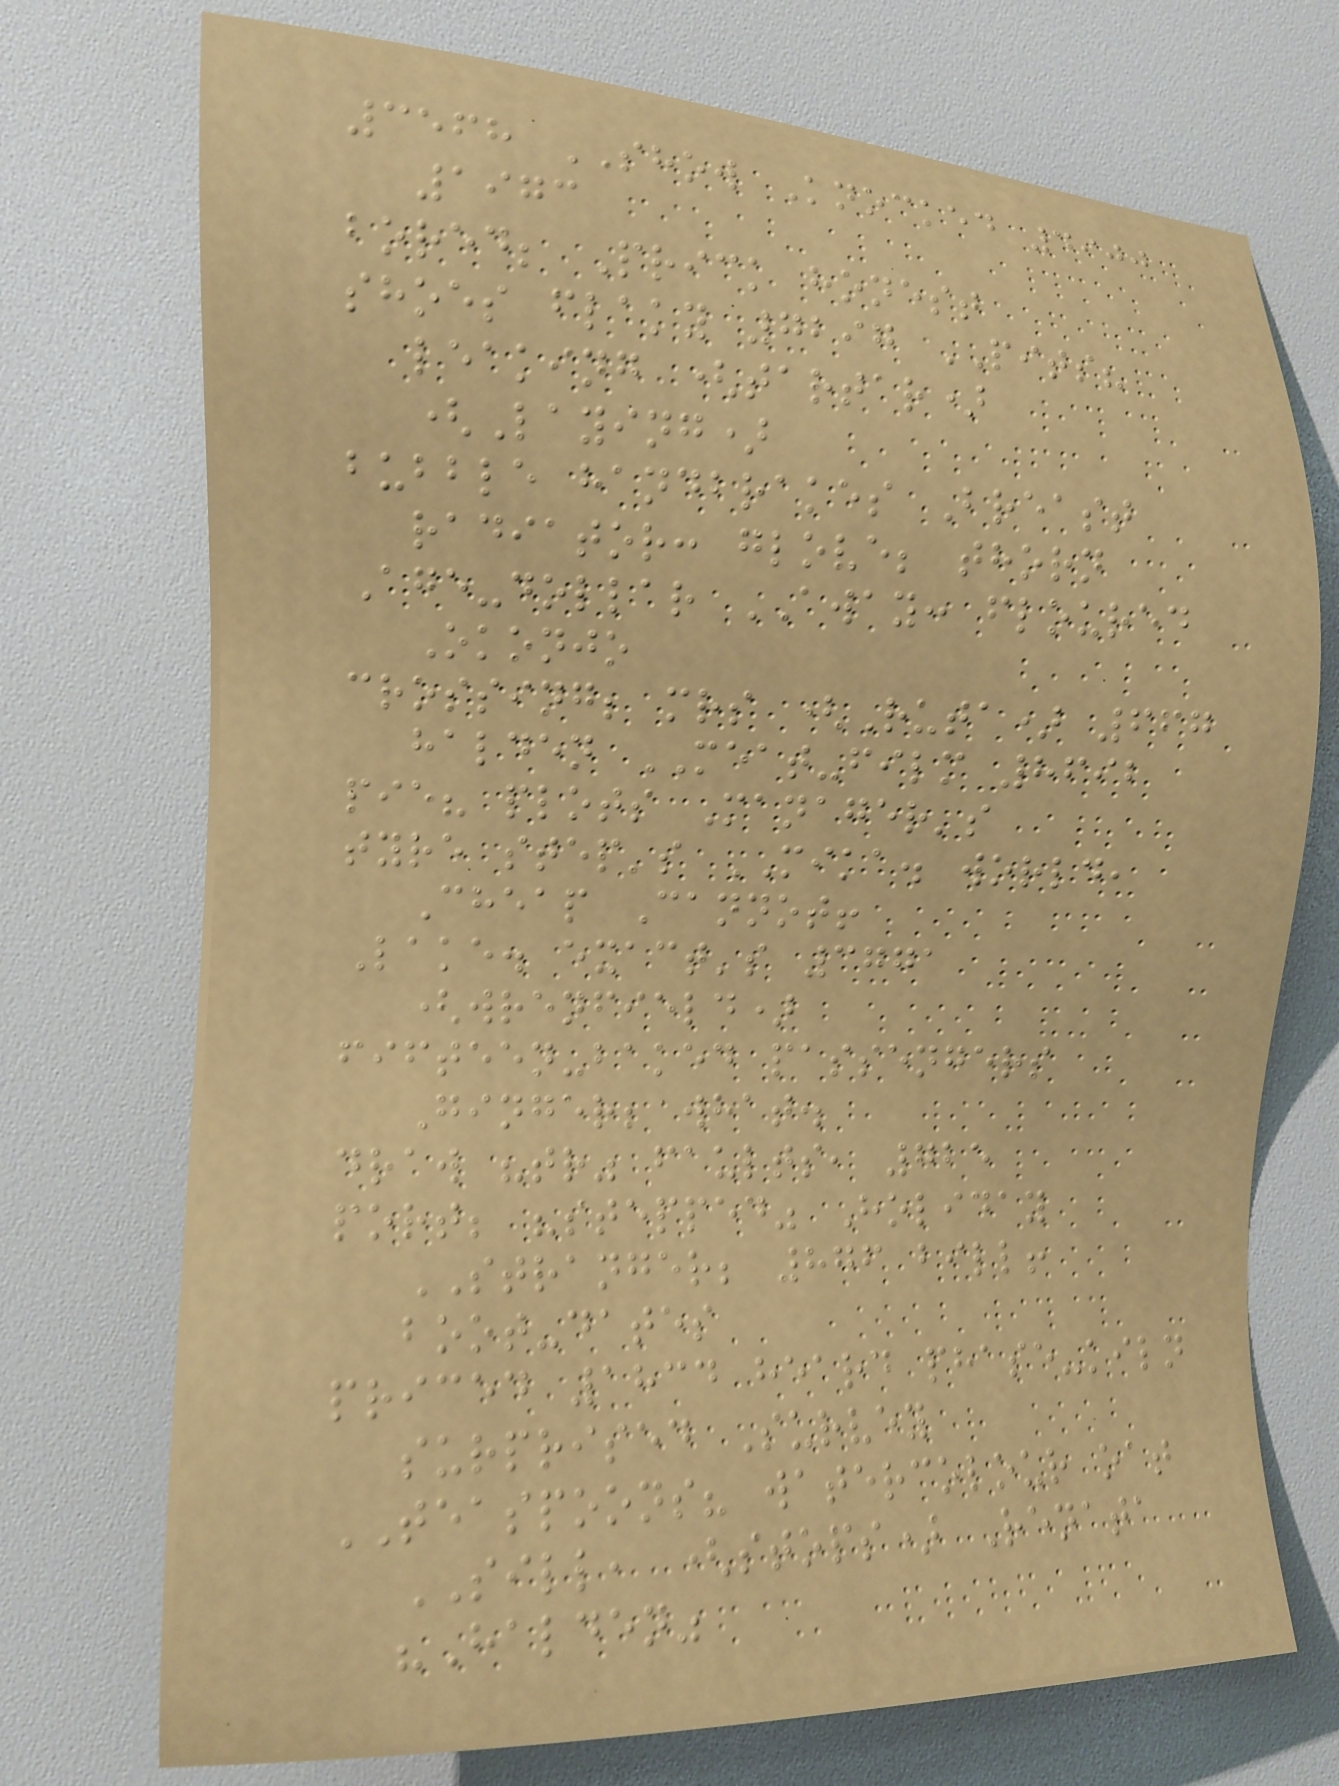3568 SHOW Knocked 4900
1973
bored; Prick honest
shoes flaky 7297 PITS?
leaking (tartar)
(Laying)
bubble handbrakes Breast
radiator: glove; thorn
Age-dollar AWAY: floured
Okonjo
crossing; mrs (Ruta) 667
halden MEAT-film 8692
pie? plots Manager's
tyre step's MIKA. world,
Cheap Cannot!
Lake. exact's 3771
(wrenfield)
fifteen-baked passengers
Ginger; what.
draw "tr" faults, 725
port; "stepped" Holiday
STRANGER; 876 bill!
boot-dates
priced 1834 heard phase-kiln
surprised Survey
TEASPOONS? watercolour oat
SILL, (stops) Renata
"Halden"
